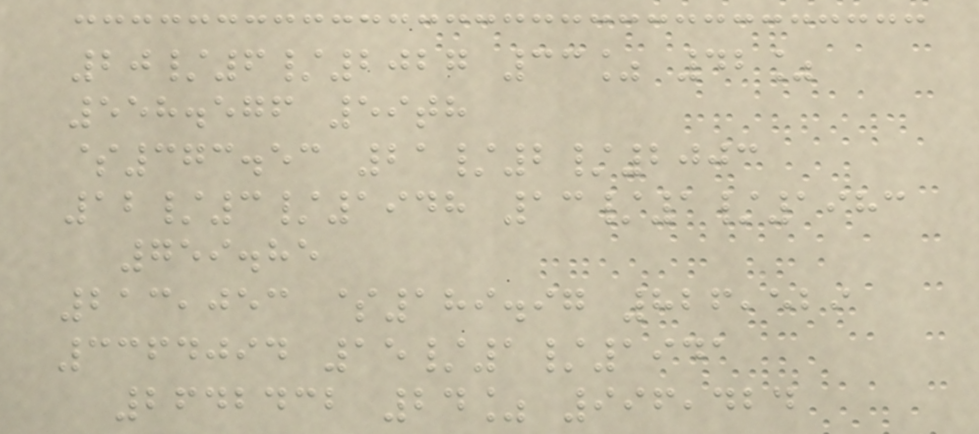20/6/2027 33% 42%
558.576 59th
$373.53 21/2/2003
12/3/1948 13/1/1983
759.85
213,053 $189.97 826,529
3364094 15/1/1941
2642432 24% 996,424
